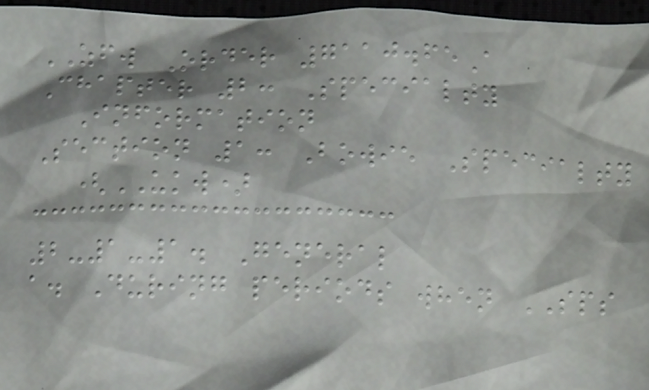ZFW Order 7110.65A
Chapter 2: Specialty
Information
Section 1: Bowie Specialty
(UKW)
2-1-1. General
a. During periods when SPS
